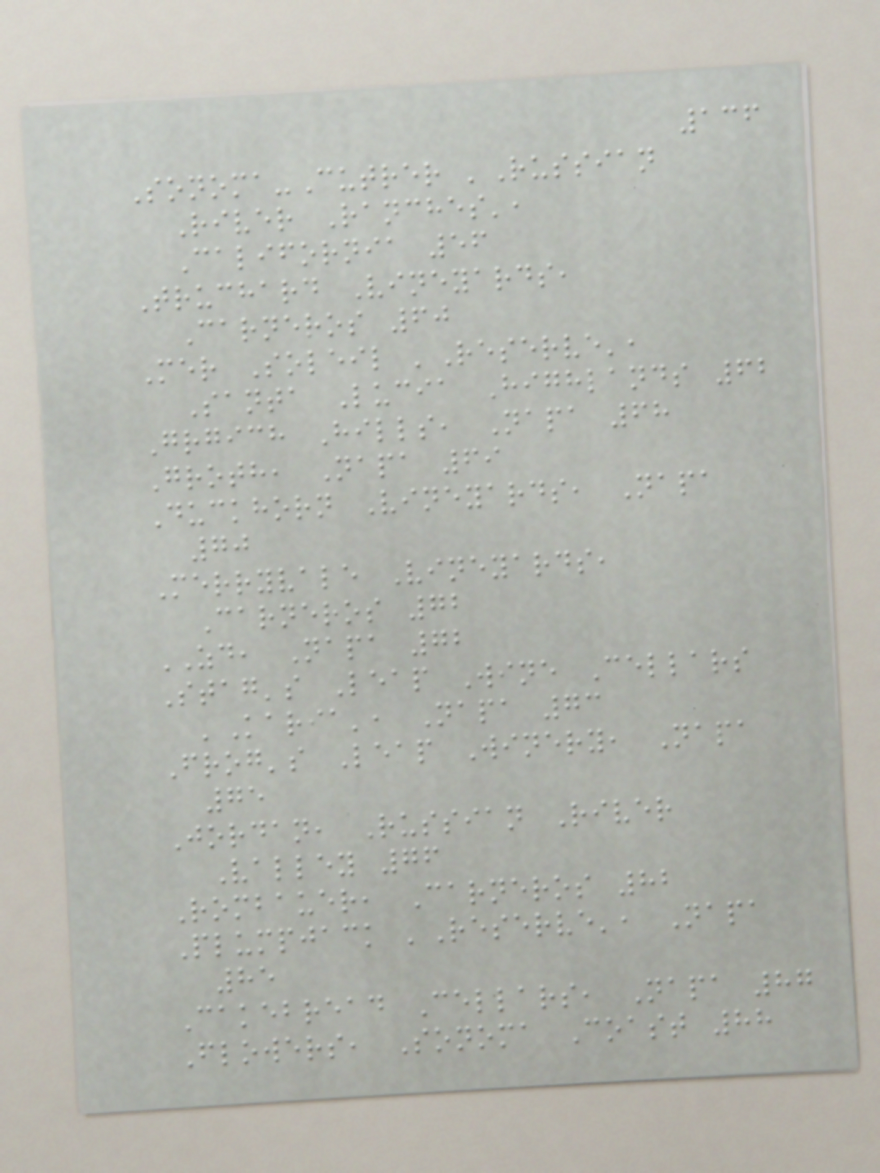136
Sonoma-Cutrer 'Russian
River Ranches',
California 56
Truchard Vineyards,
Carneros 60
Mer Soleil 'Reserve',
Santa Lucia Highlands 62
Grgich Hills, Napa 68
Groth, Napa 69
Duckhorn Vineyards, Napa
70
Merryvale Vineyards,
Carneros 72
ZD, Napa 72
Stag's Leap Wine Cellars
'Karia', Napa 73
Frog's Leap Winery, Napa
75
Jordan, Russian River
Valley 76
Rombauer, Carneros 82
Plumpjack 'Reserve', Napa
85
Cakebread Cellars, Napa 87
Flowers, Sonoma Coast 88
